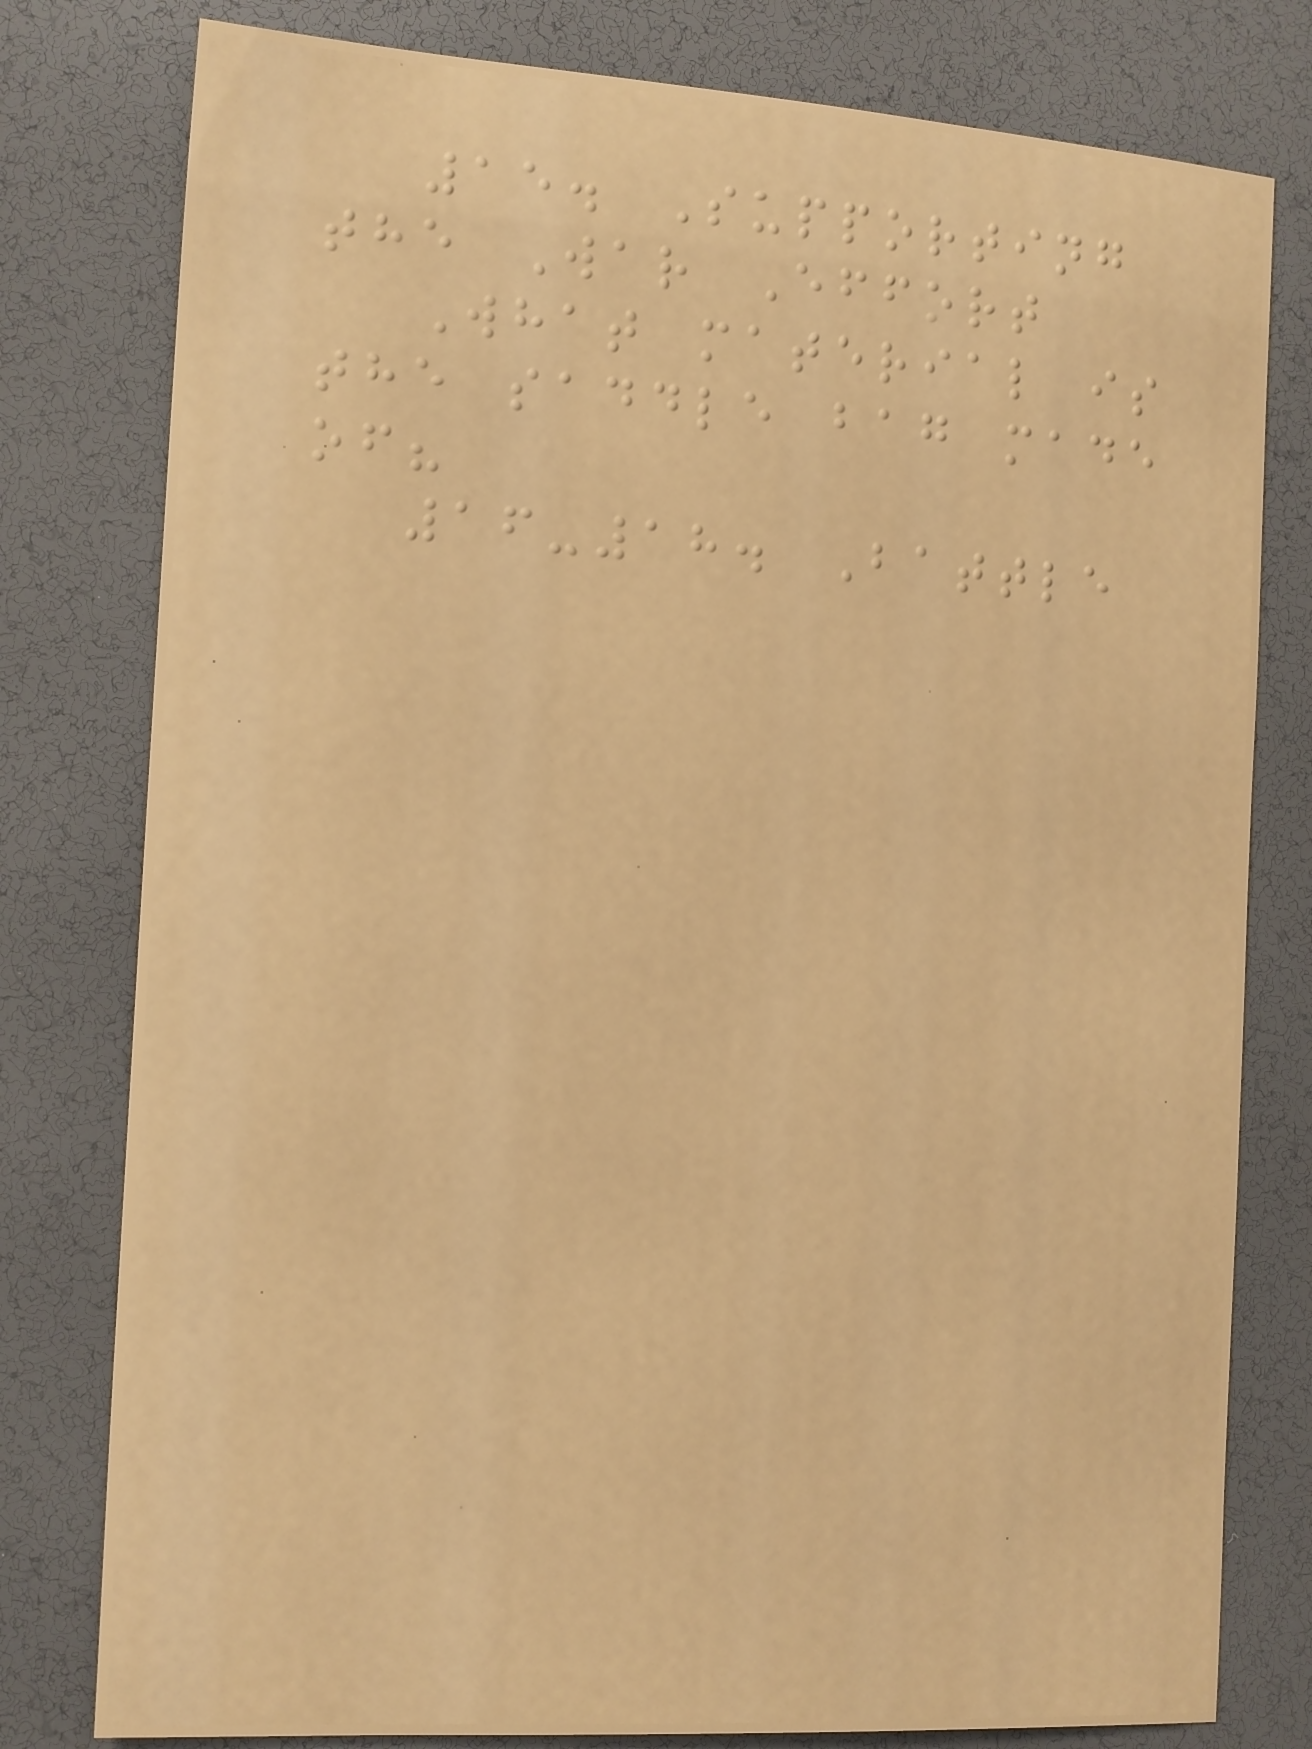15. Supporting
the War Effort
What material is
the saddle bag made
of?
16-18. Battle
